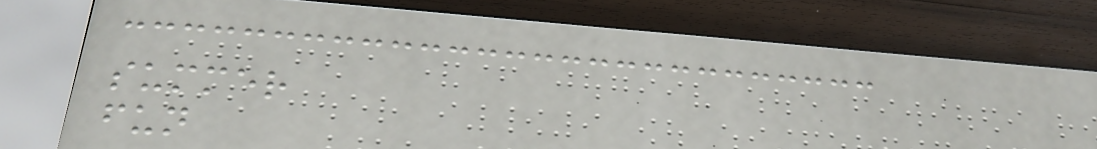summer
fun
